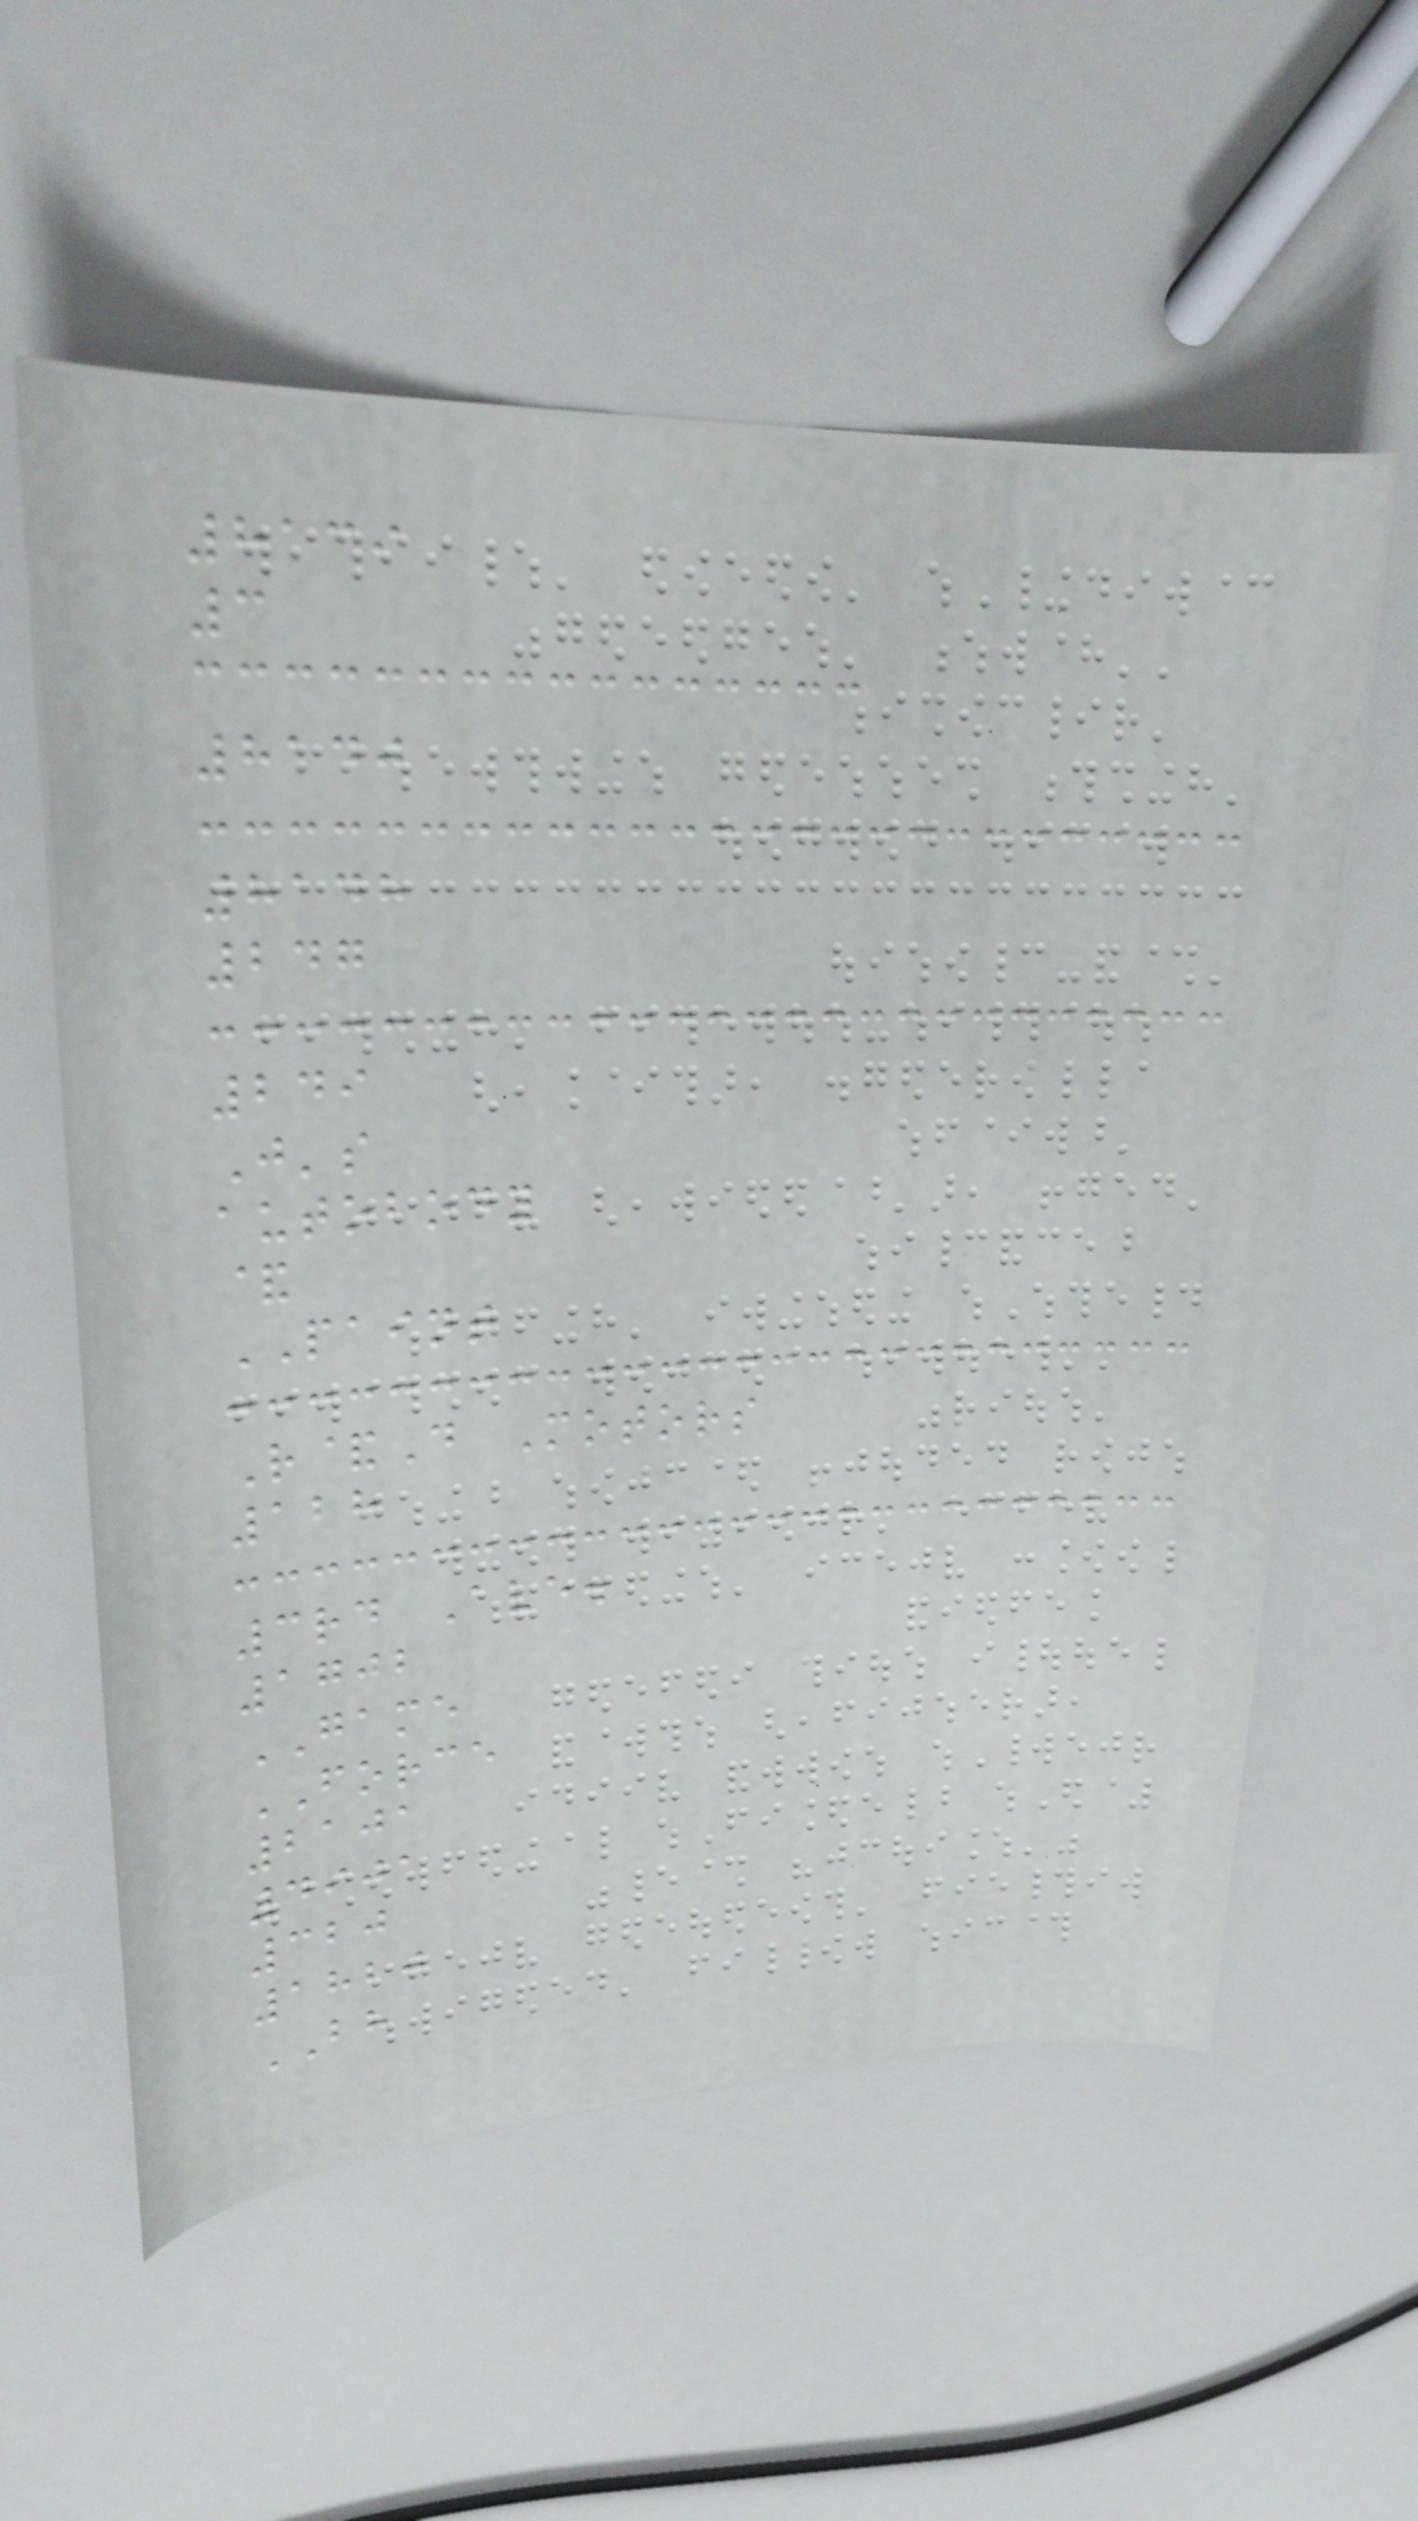8139
3
8140
8148
247
249
J's
autobody
&
PAINT
R&D Motors
128
3rd Ave.
1702
GAME
FORCE
2101
4901
320
1820
BH
